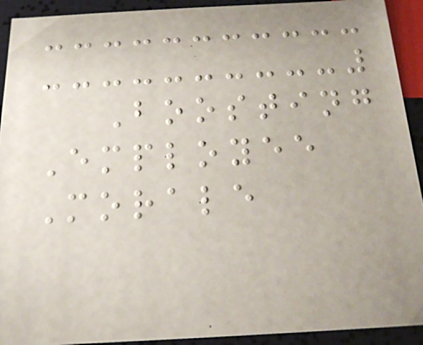Boosting
Employee
Morale
